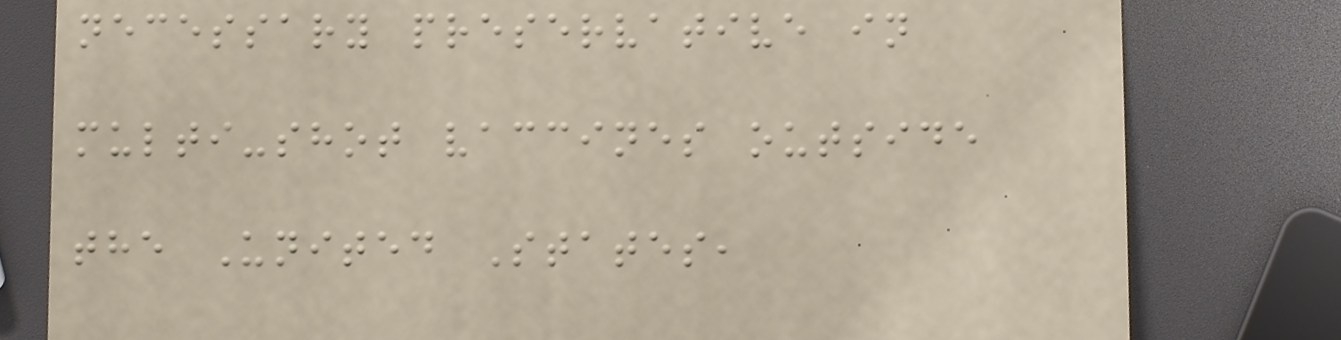necessary preservative in
multi-shot vaccines outside
the United States,
